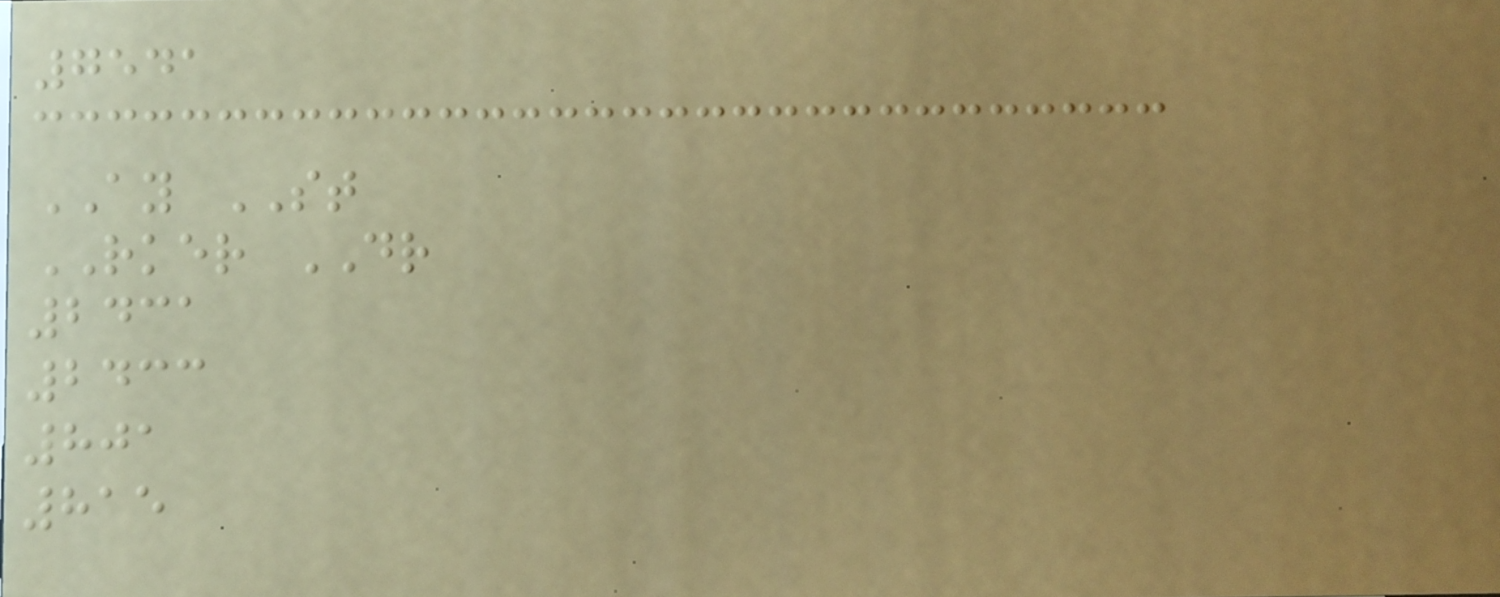7541
AY ST
RKER DR
2431
2433
801
815
